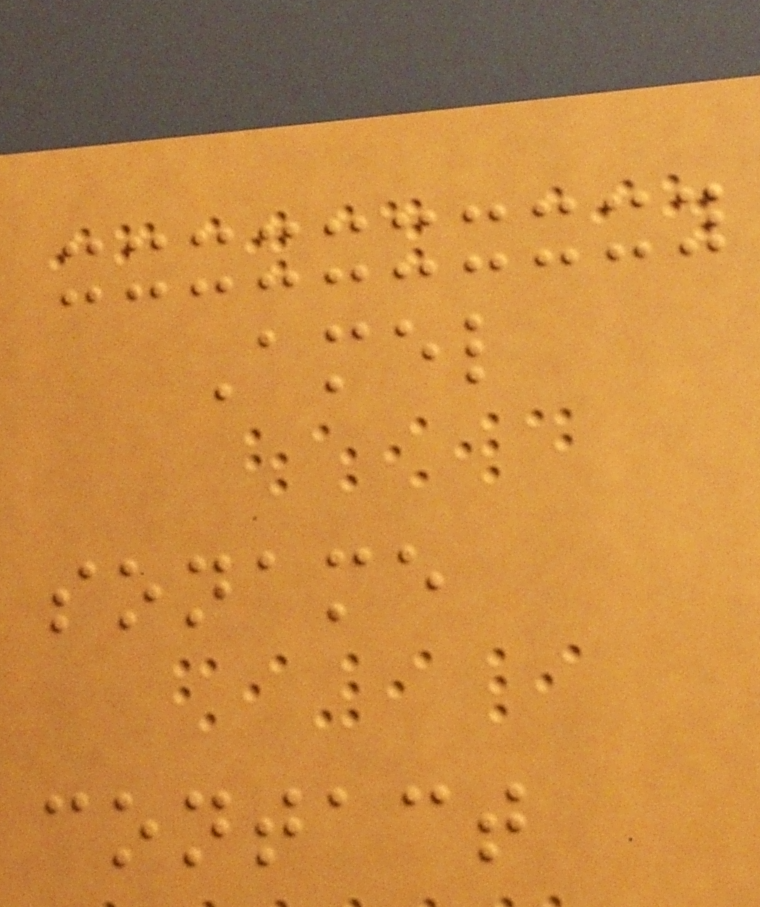Amel
soname
contact
